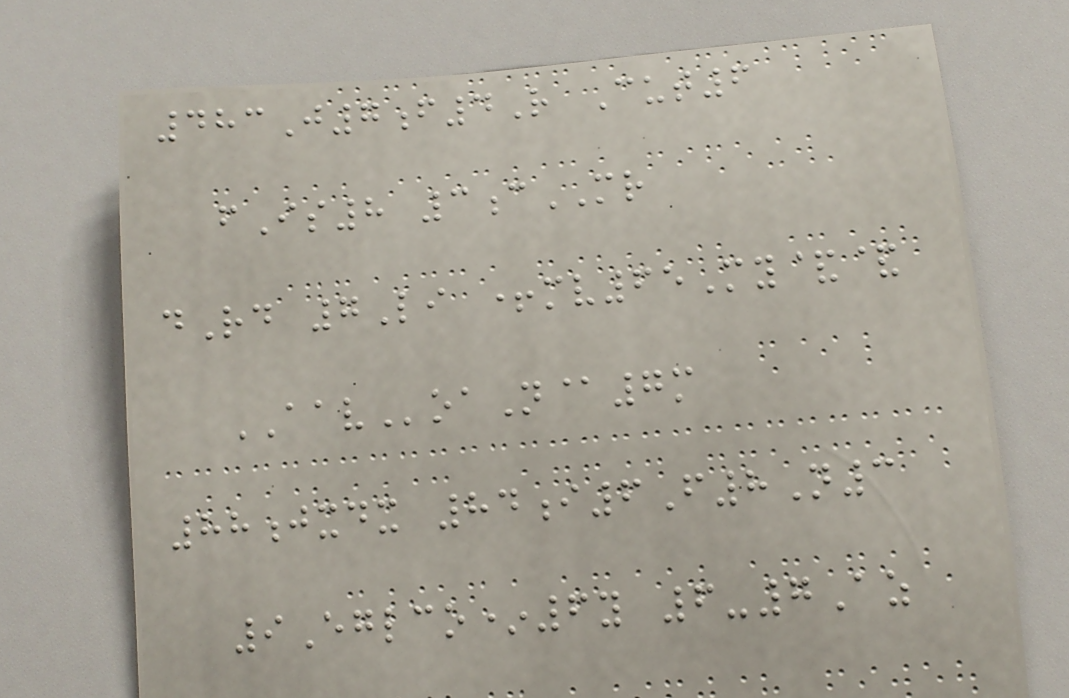483J7f4R Cut6
fIs8 3cMR
dRd 7Li +mv65My&&
AAVoaN@7m
88jxdx 84i6F8N3
9Eglco*6y 6-7Az
